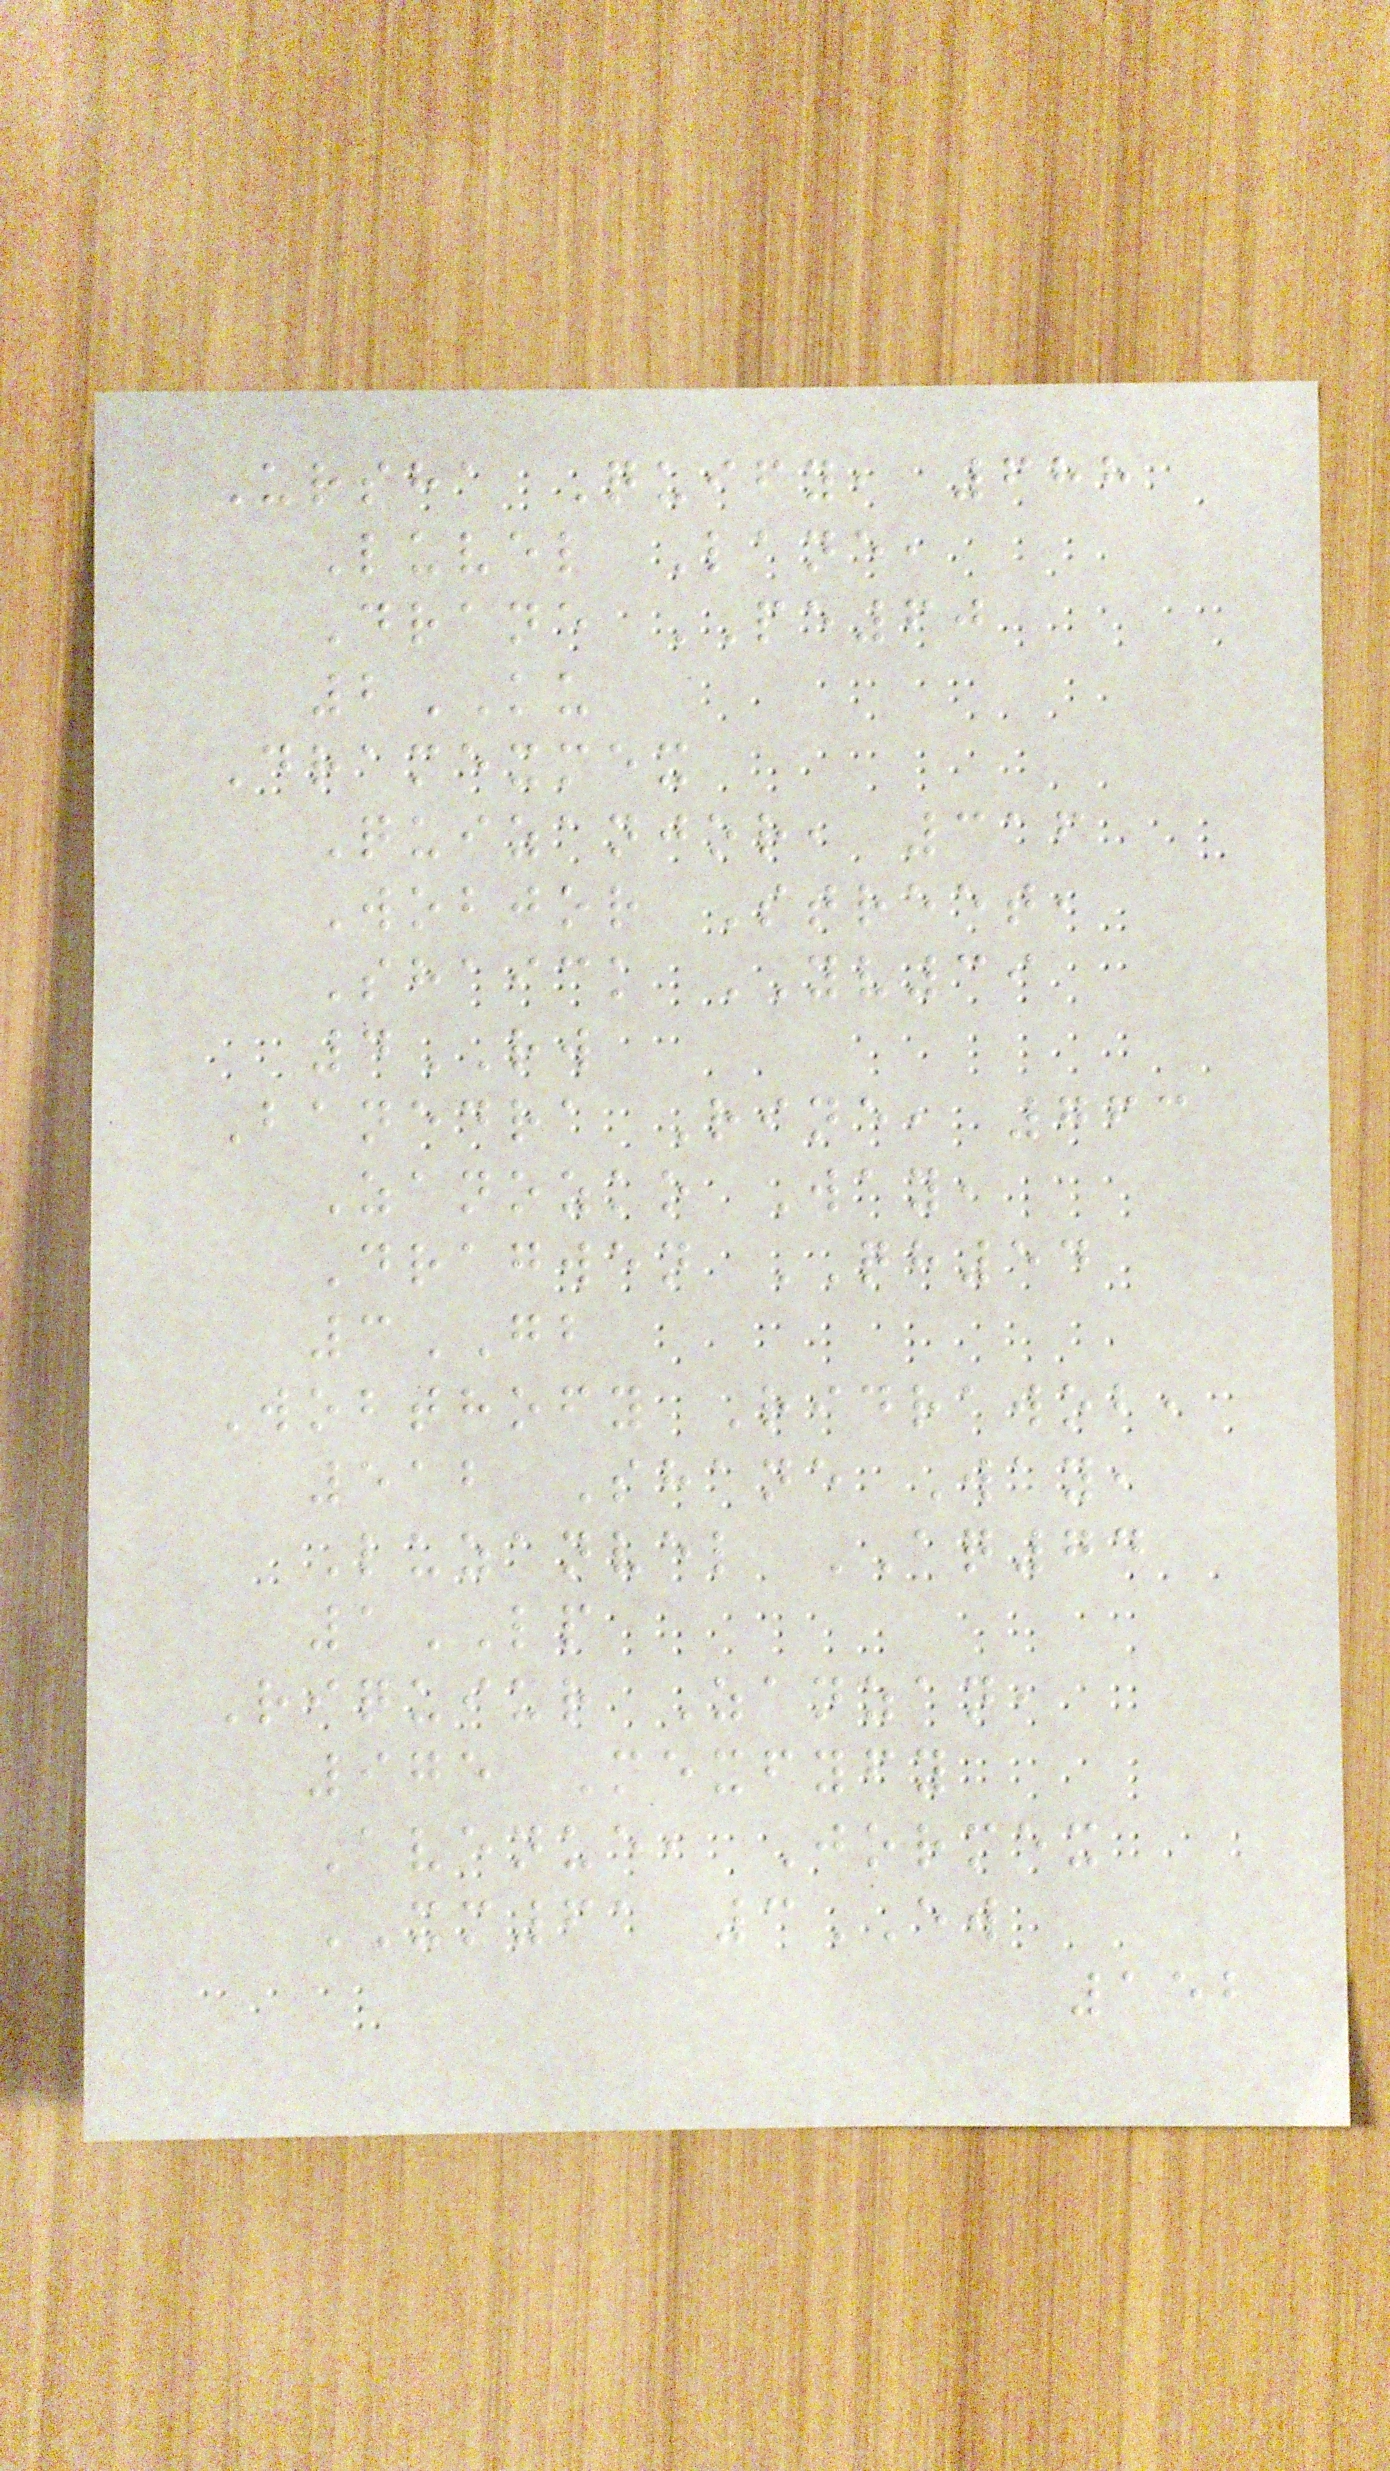Ursha Quify, 688
Luvel Lane,
Drane PE60
2KU
Dramexmex
Quizanjor, 316
Wobjor Street,
Shaick YV39
4RW
Banedra Rine, 763
Zanozko Way,
Dragwen QH54
3GB
Wobthofy Ridrawob,
512 Shane Way,
Luzanvel AQ74
1LP
Riquiur Zanzan,
975 Mexfyfy
Avenue, Jormex
XM61 3EW
152
